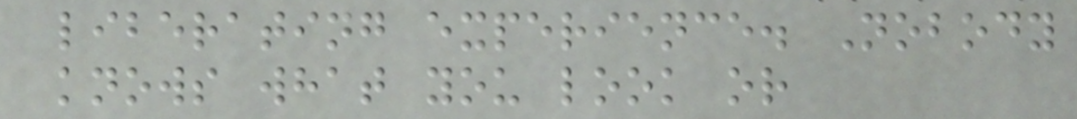liberating experience. Nobody
knows what you look or
